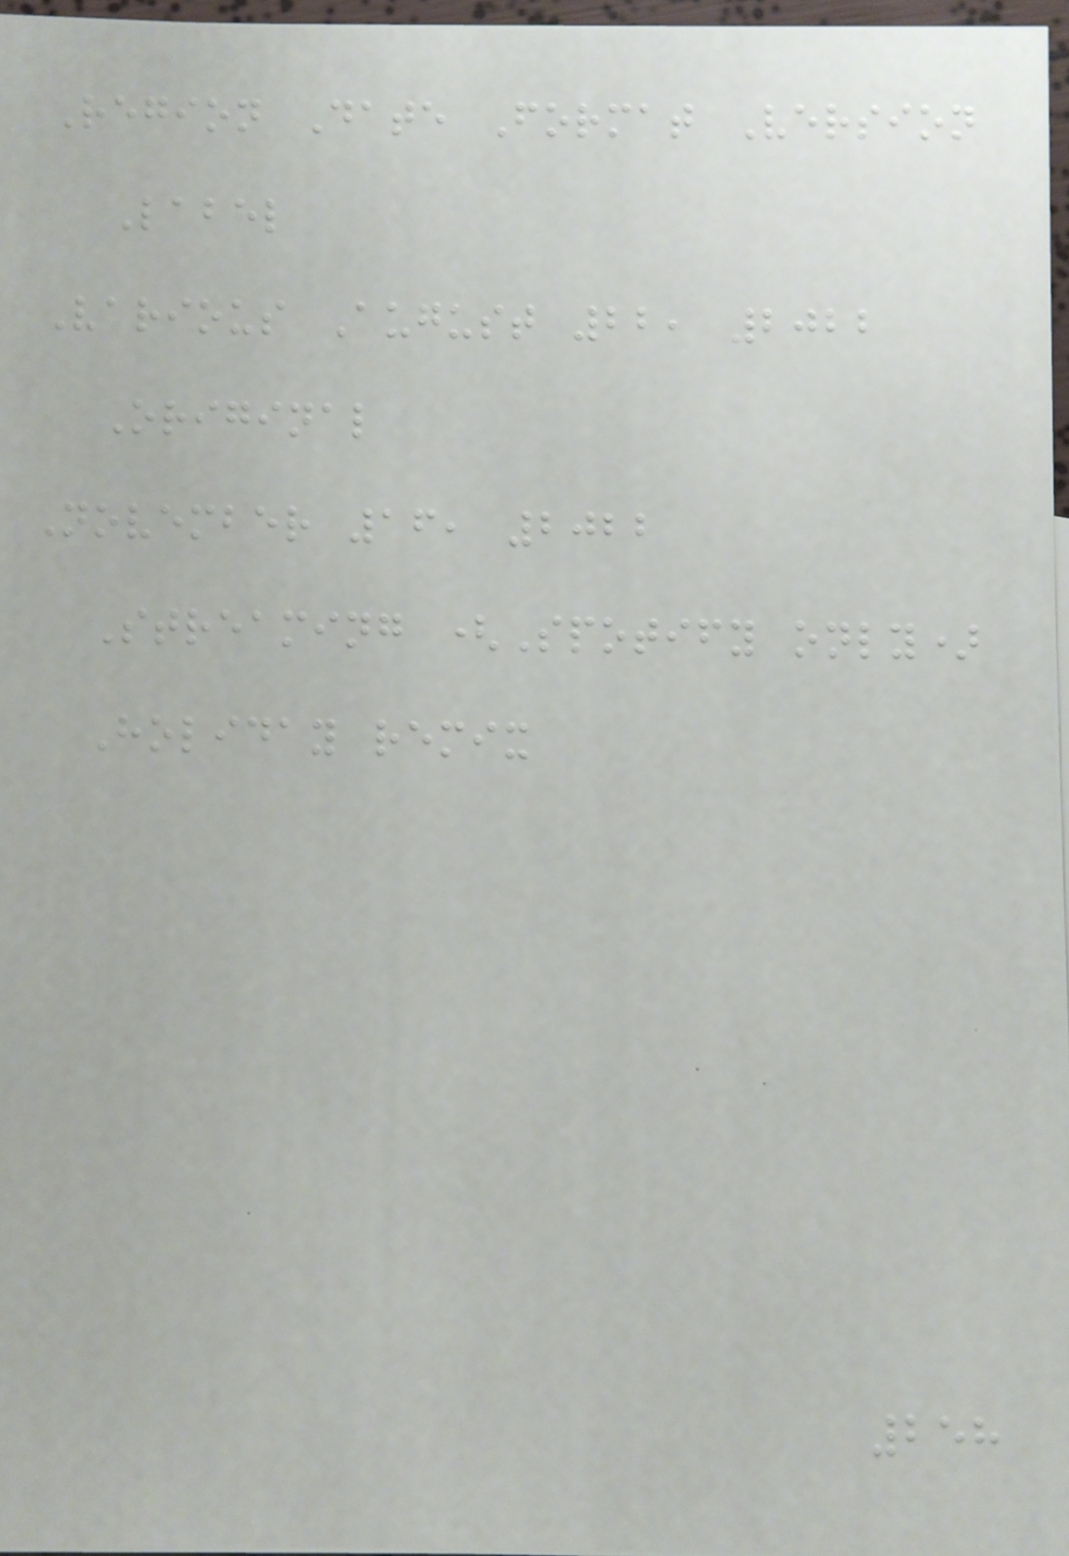Region Date Format Version
Label
Various August 22, 2022
Original
November 16, 2022
Streaming (Spotify only)
Holiday remix
258
